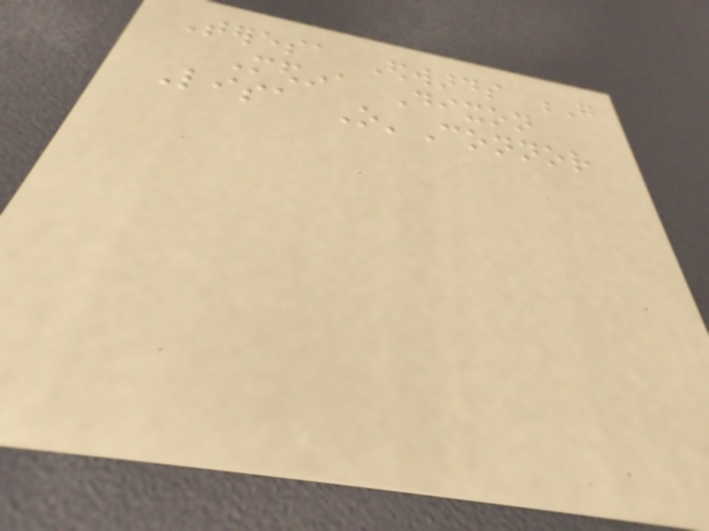Teresa Edwards G
Medina Dixon
Lisa O'Connor
